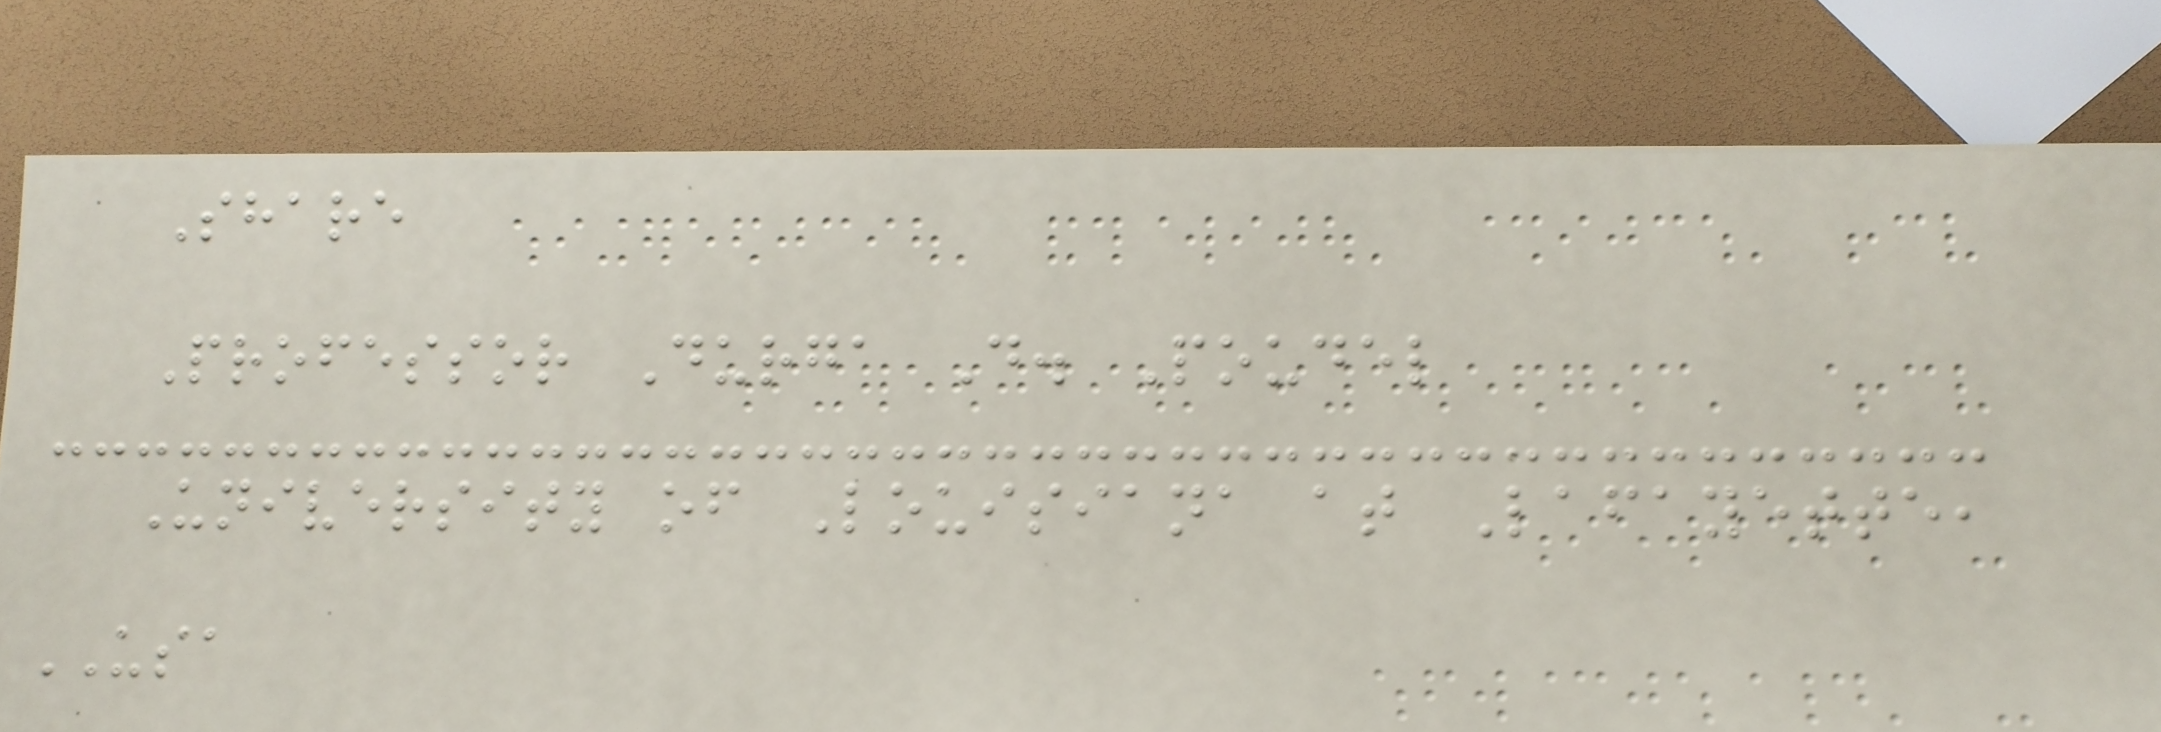Share
Professor Durga D. Poudel
University of Louisiana at Lafayette,
USA
